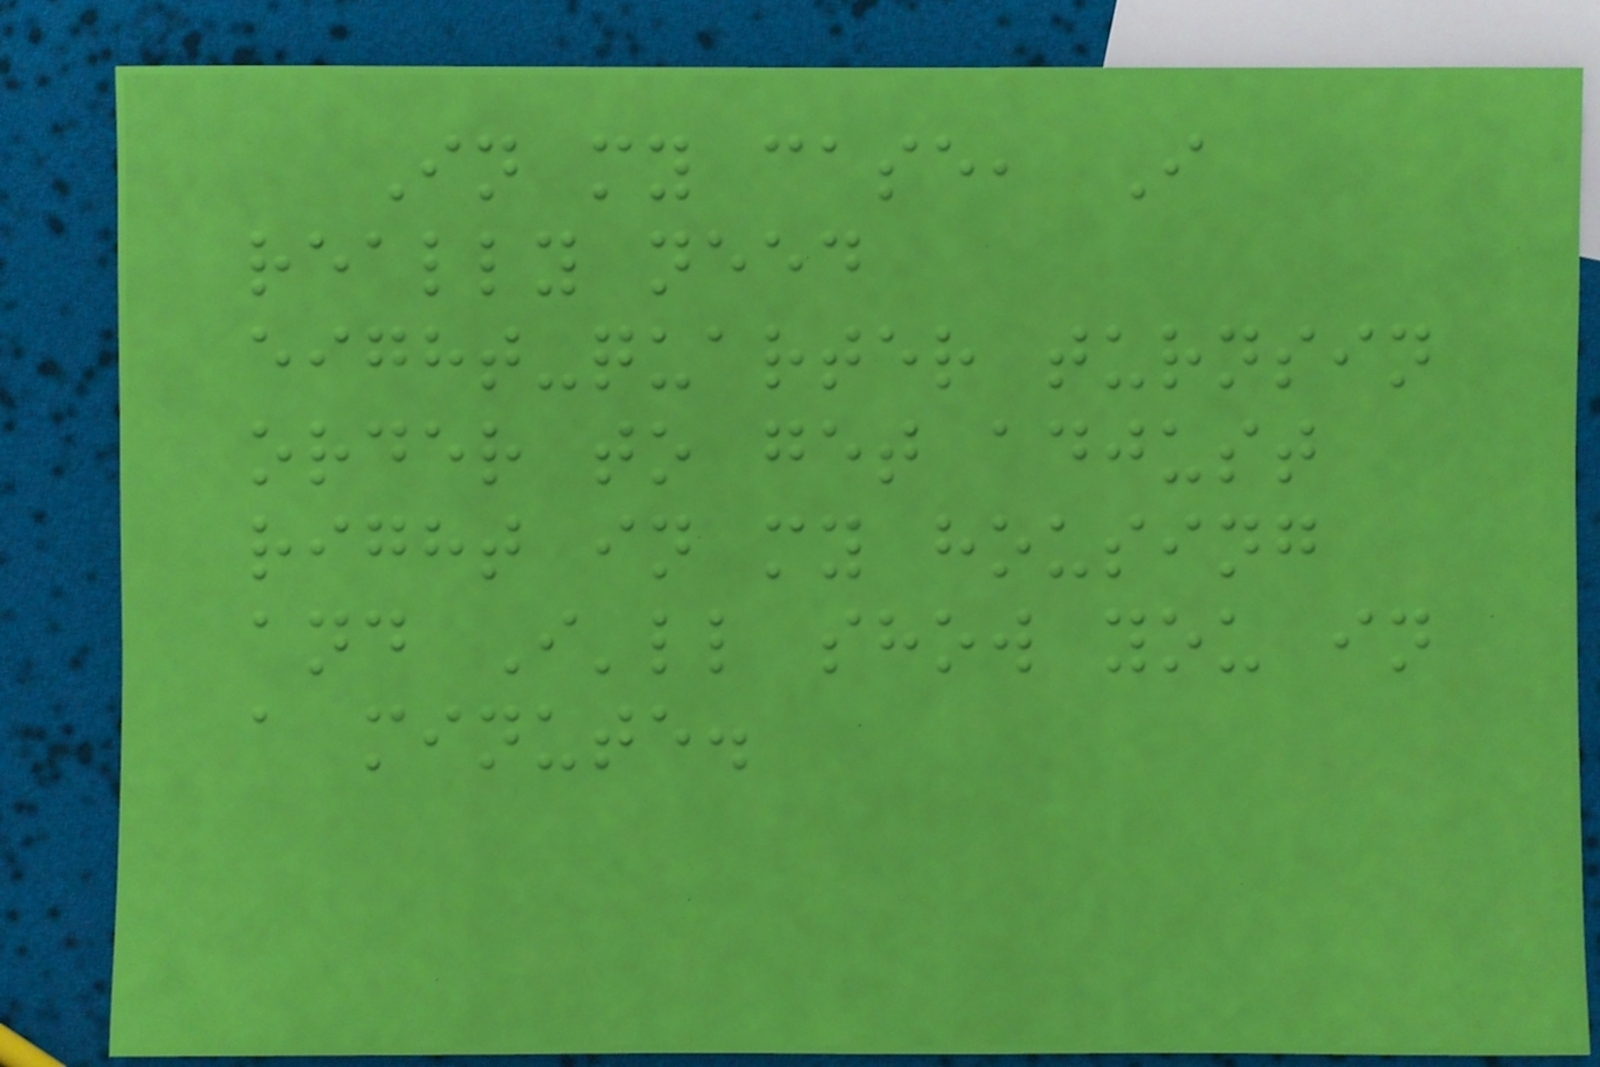In my case, I
really need
eight-quarter turnsin
order to get adjust
right in my housing
and I'll show you in
a minute.
